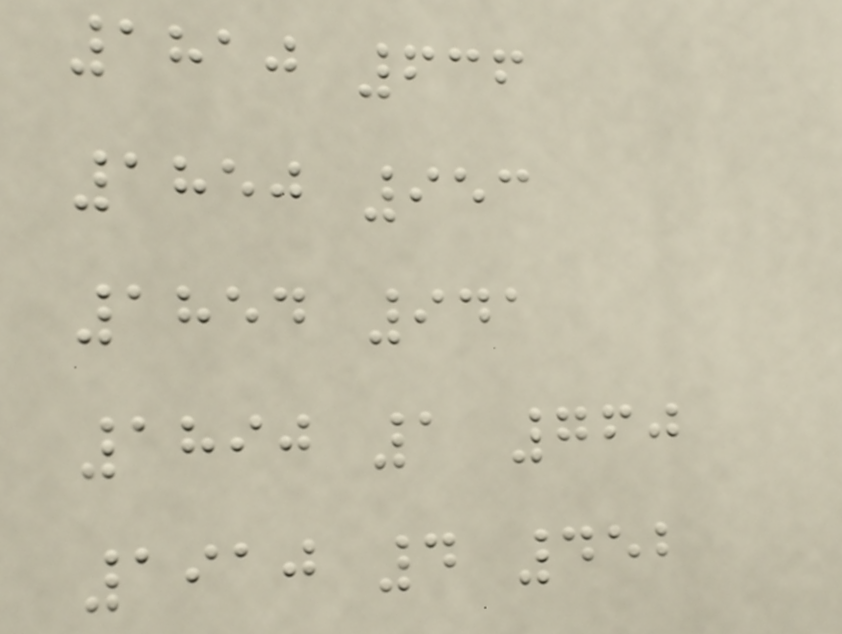1810 636
1850 953
1854 941
1890 1 760
1910 4 452
